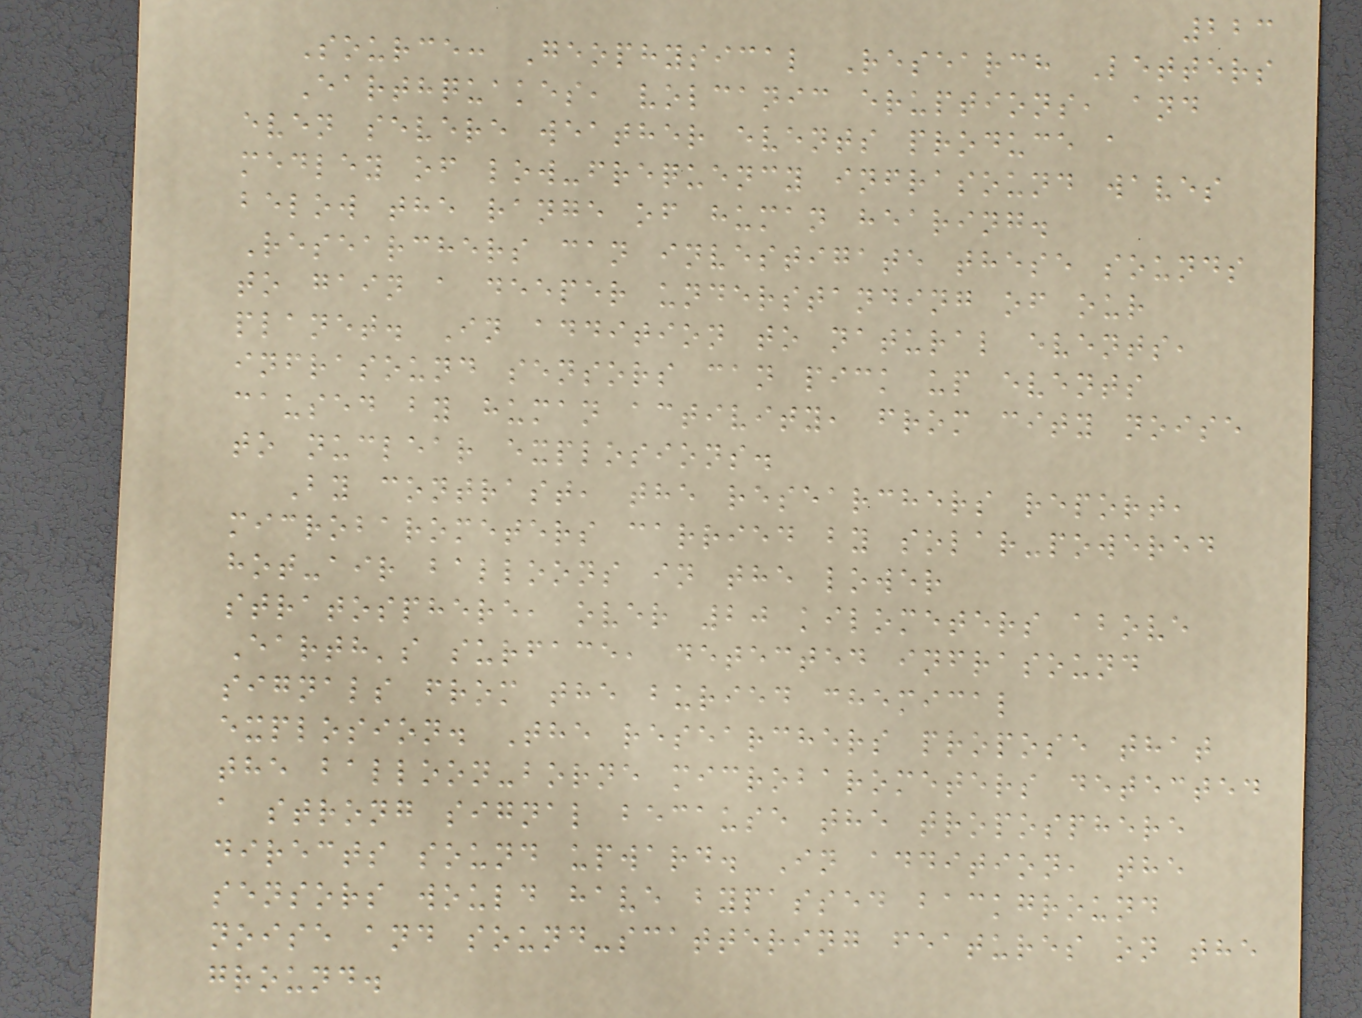223
Source: Geophysical Research Letters
Earthquakes, volcanic eruptions, and
even severe weather events produce a
medley of low-frequency infrasound waves
below the range of human hearing.
Researchers can investigate these sounds
to gain a deeper understanding of our
planet. In addition to natural events,
infrasound sensors can pick up events
caused by human activity, from city noise
to nuclear explosions.
By contrast, the researchers report,
microbarometers carried by solar-powered
hot-air balloons in the lower
stratosphere, over 20 kilometers above
Earth's surface, detected infrasound
signals from the buried chemical
explosion. The researchers propose that
the balloon-borne microbarometers detected
a strong signal because the troposphere
directs sound upward. In addition, the
sensors would have bypassed background
noise and sound-scattering features on the
ground.
